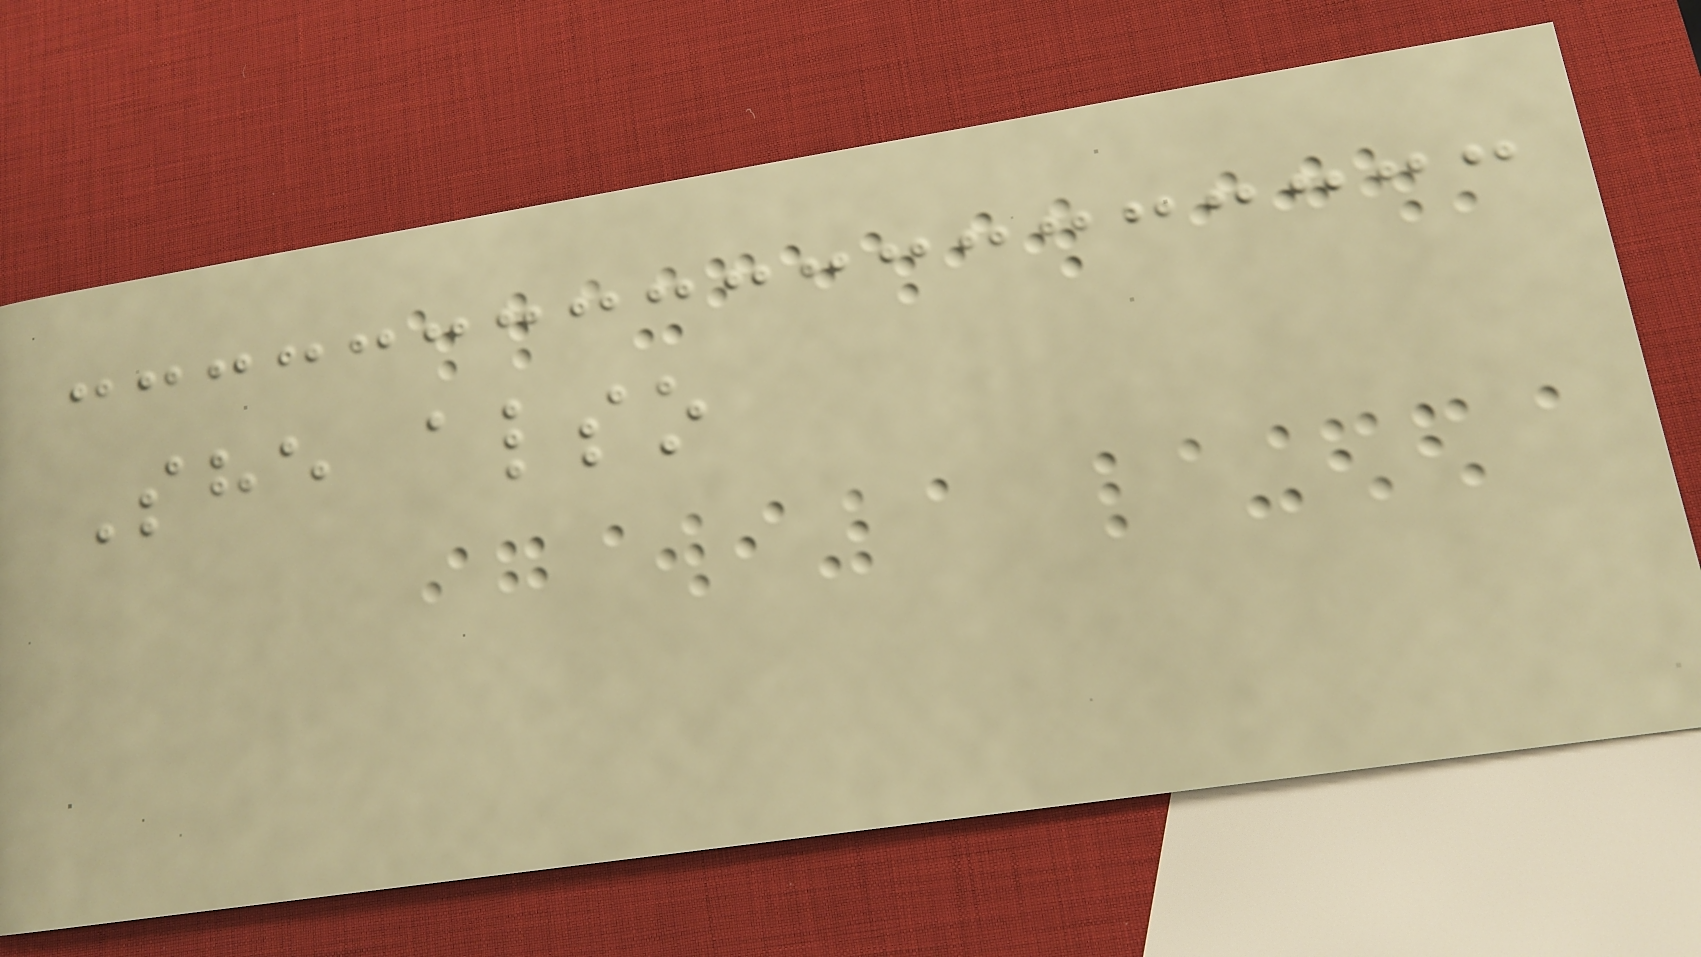She also
